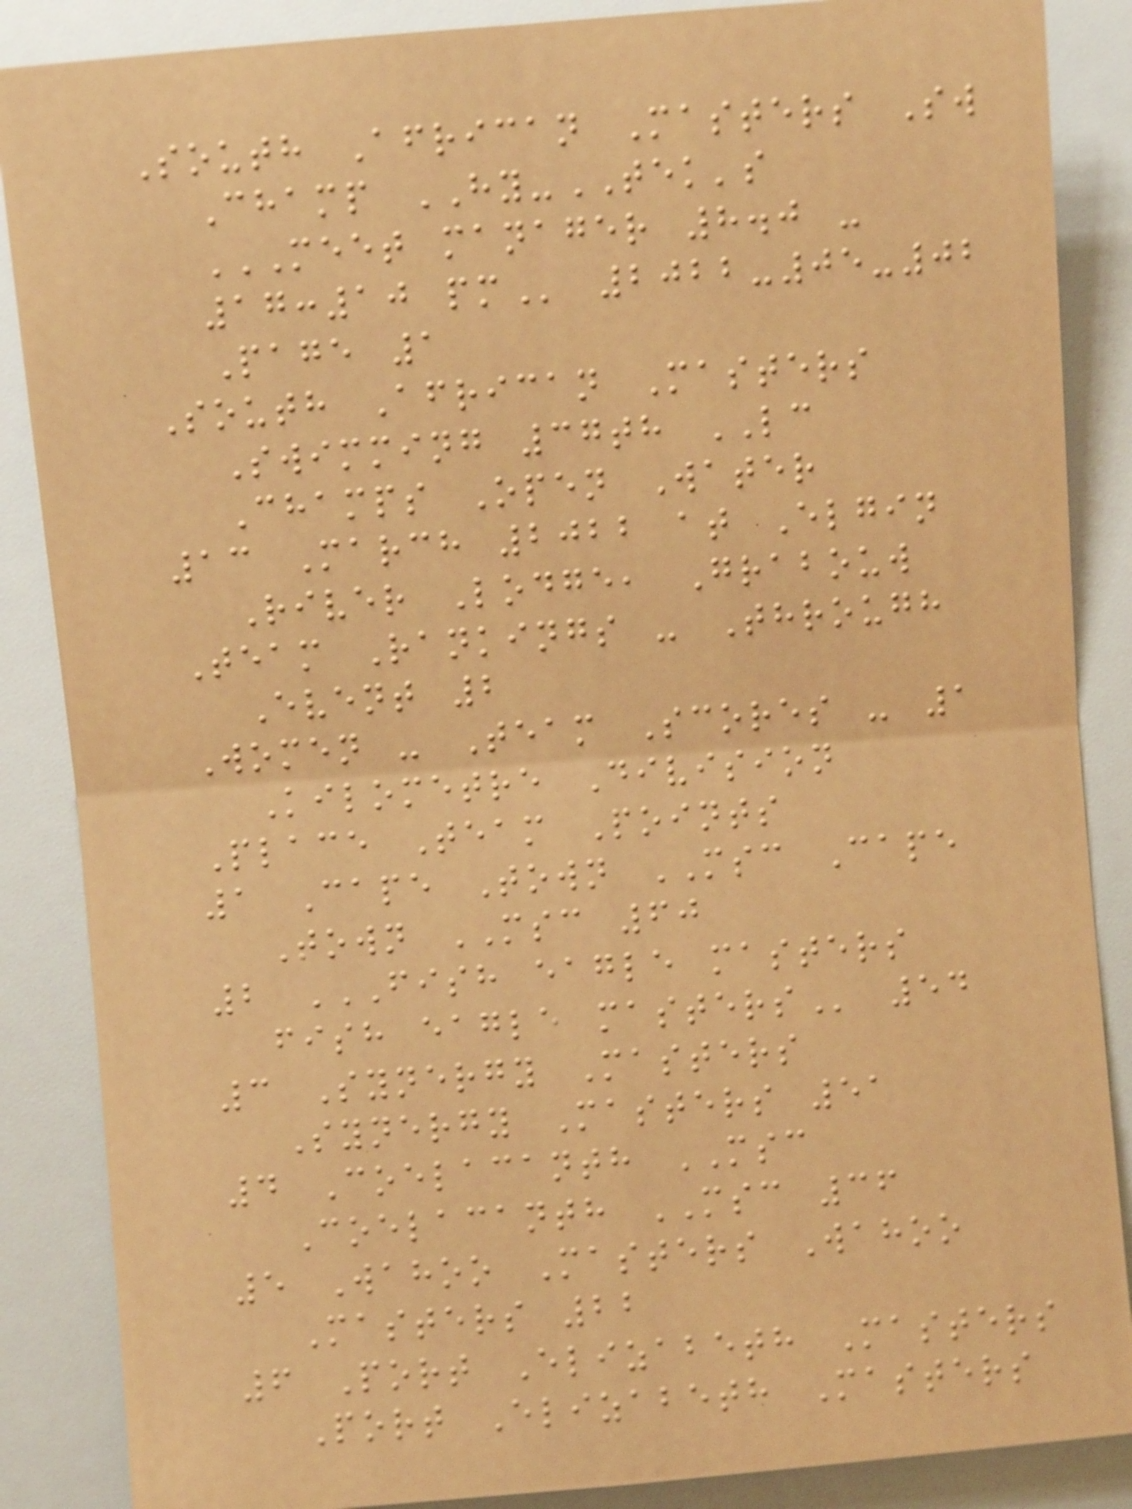South African Masters Sw
Champ HY-TEK's
MEET MANAGER 8.0 -
17:10 PM 2022-05-02
Page 1
South African Masters
Swimming 37th LC
Champs Open Water
13 March 2022 at Elgin
River Lodge, Grabouw
Team Rankings - Through
Event 2
Women - Team Scores - 1
Kilometre Division
Place Team Points
1 Cape Town MSC Cape
Town MSC 60
2 FISH EAGLE MASTERS
FISH EAGLE MASTERS 54
3 Synergy Masters
Synergy Masters 51
4 Coelacanth MSC
Coelacanth MSC 36
5 Wahoo Masters Wahoo
Masters 22
6 Port Elizabeth Masters
Port Elizabeth Masters
